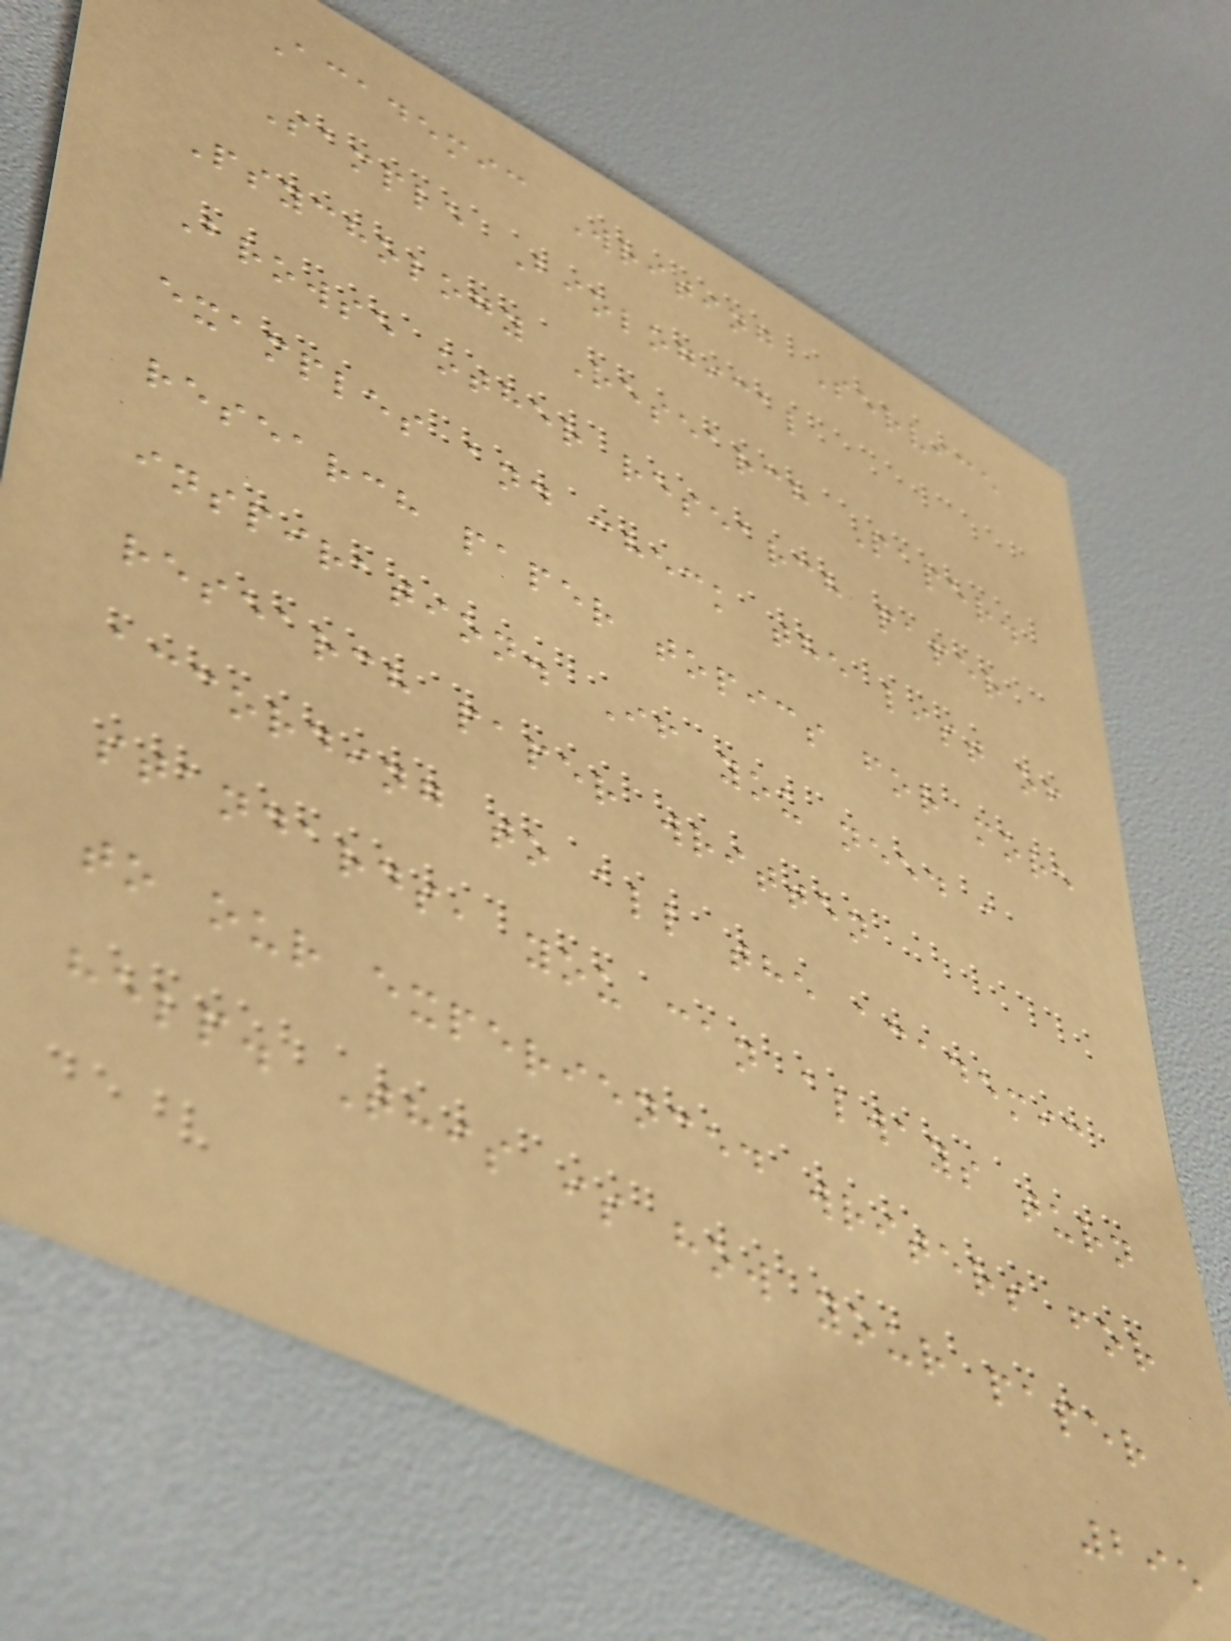Academic Writing Service
Sample Biological
Psychology Research Paper.
Browse other research paper
examples and check the list of
research paper topics for more
inspiration. If you need a
research paper written
according to all the academic
standards, you can always turn
to our experienced writers for
help. This is how your paper
295
